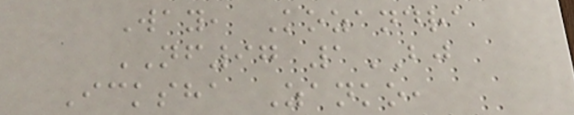Way, Kozandra
NF97 1BJ
Icksha Zanko,
